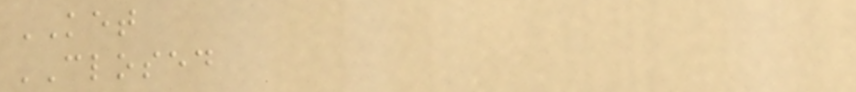KET
CLOSED
